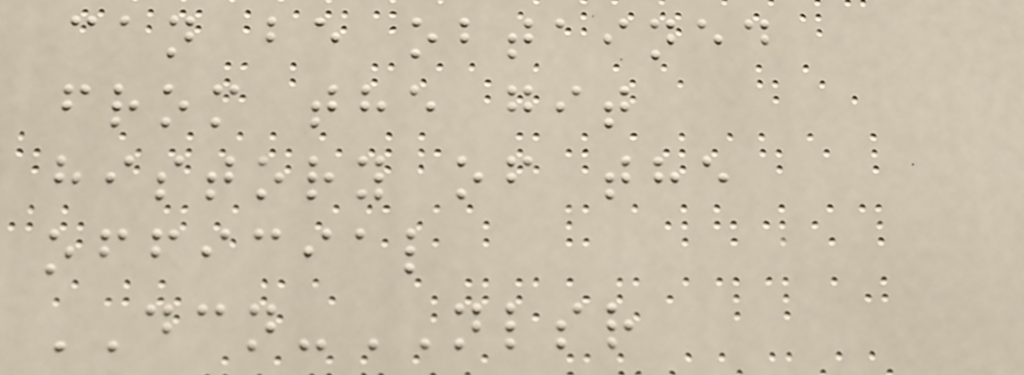can be obtained
from the git
history of the
official
DCN-NLSR
